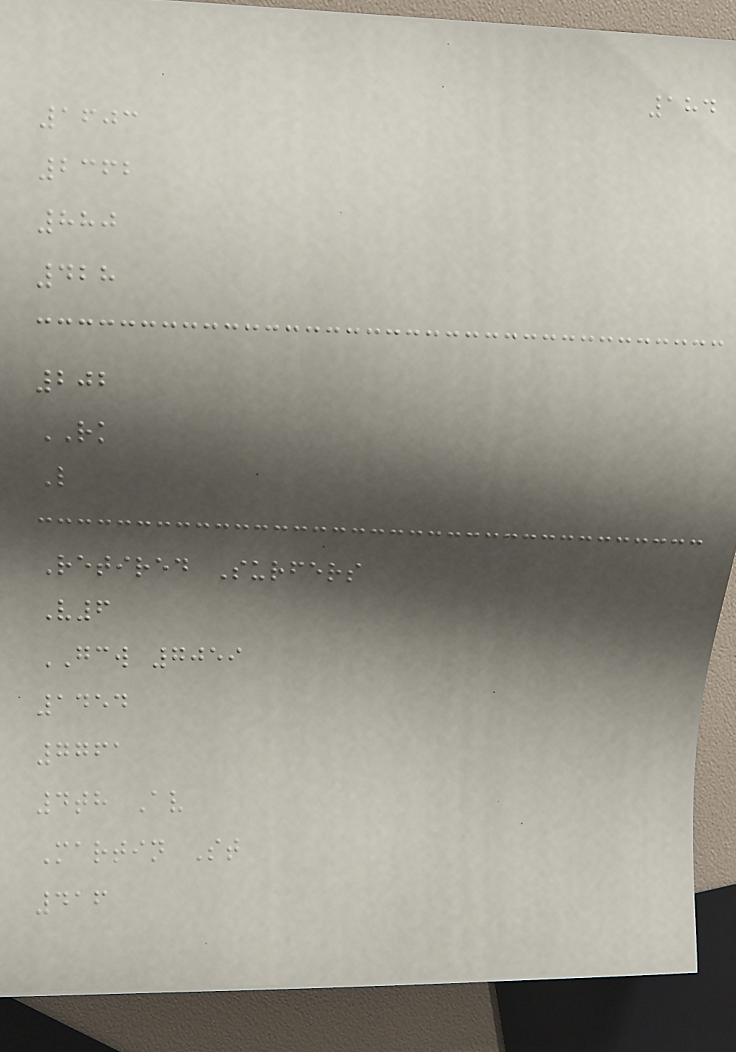184
1603
2362
880
428
202
RK
L
Retired Surfers
V6
GCW 7059
1454
7761
4th Av
Martin St
416
